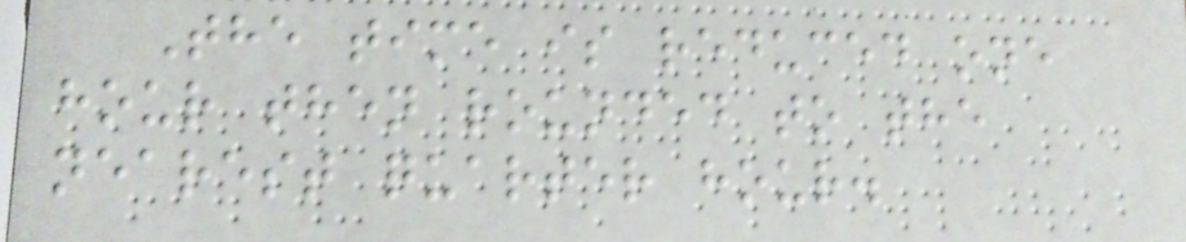The time is reduced one
hour then rounded to the
nearest quarter hour.
